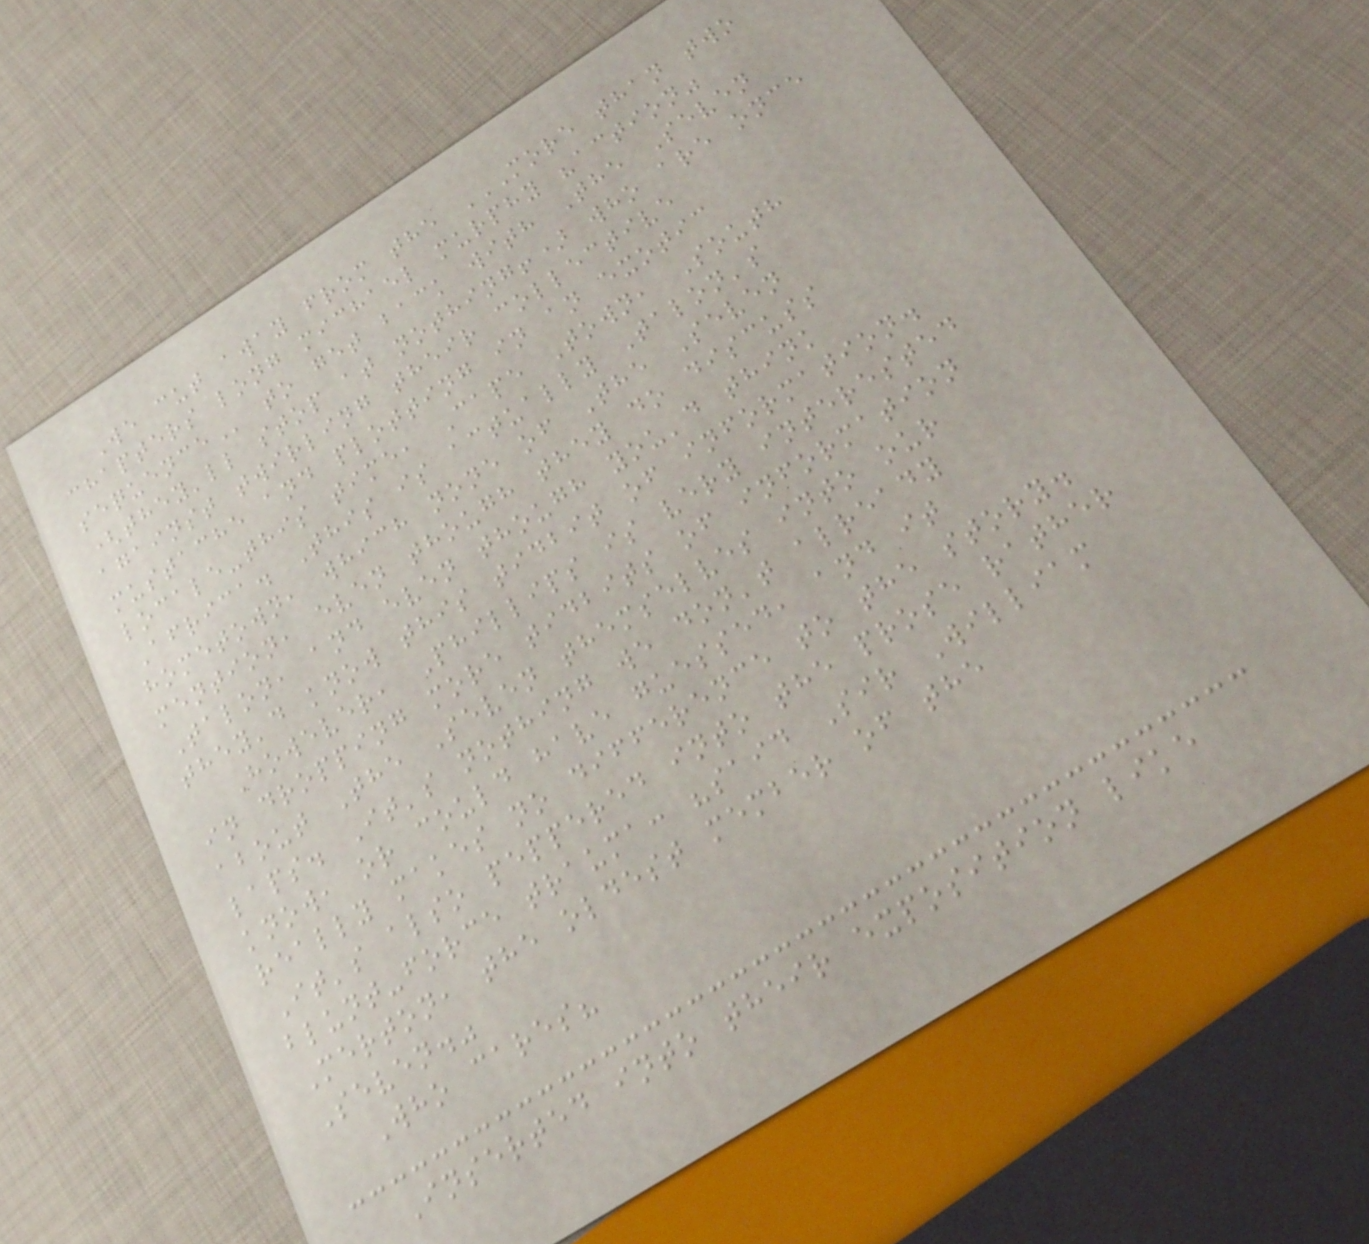We cut away from the MORE THAN TWO
CHAPTERS LONG MICHAEL MURPHY "ACTION"
SEQUENCE to get back with The Seven
(they'll stop at nothing!) who are once
against twirling their collective
mustache and plotting in an exotic
locale-this time, Cape Town, South
Africa. This is actually Talon's
hometown, which none of The Seven
mention, even though they do discuss
Talon, and even though you'd think
they'd know this tidbit of information.
However, Phillips is very interested
in dropping more tidbits of information
about The Seven themselves into our
laps. It's nothing we don't already
know, or could have guessed, and it
really makes no difference to the story.
It's also peppered into the prose rather
blunt-force trauma: "said Sir William
Merton, the oldest member of the
Seven."
Who cares?
Inserted into their exposition like
